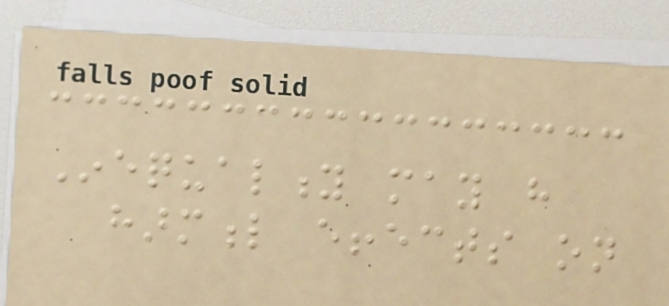Inequality may have
harmful effects on
